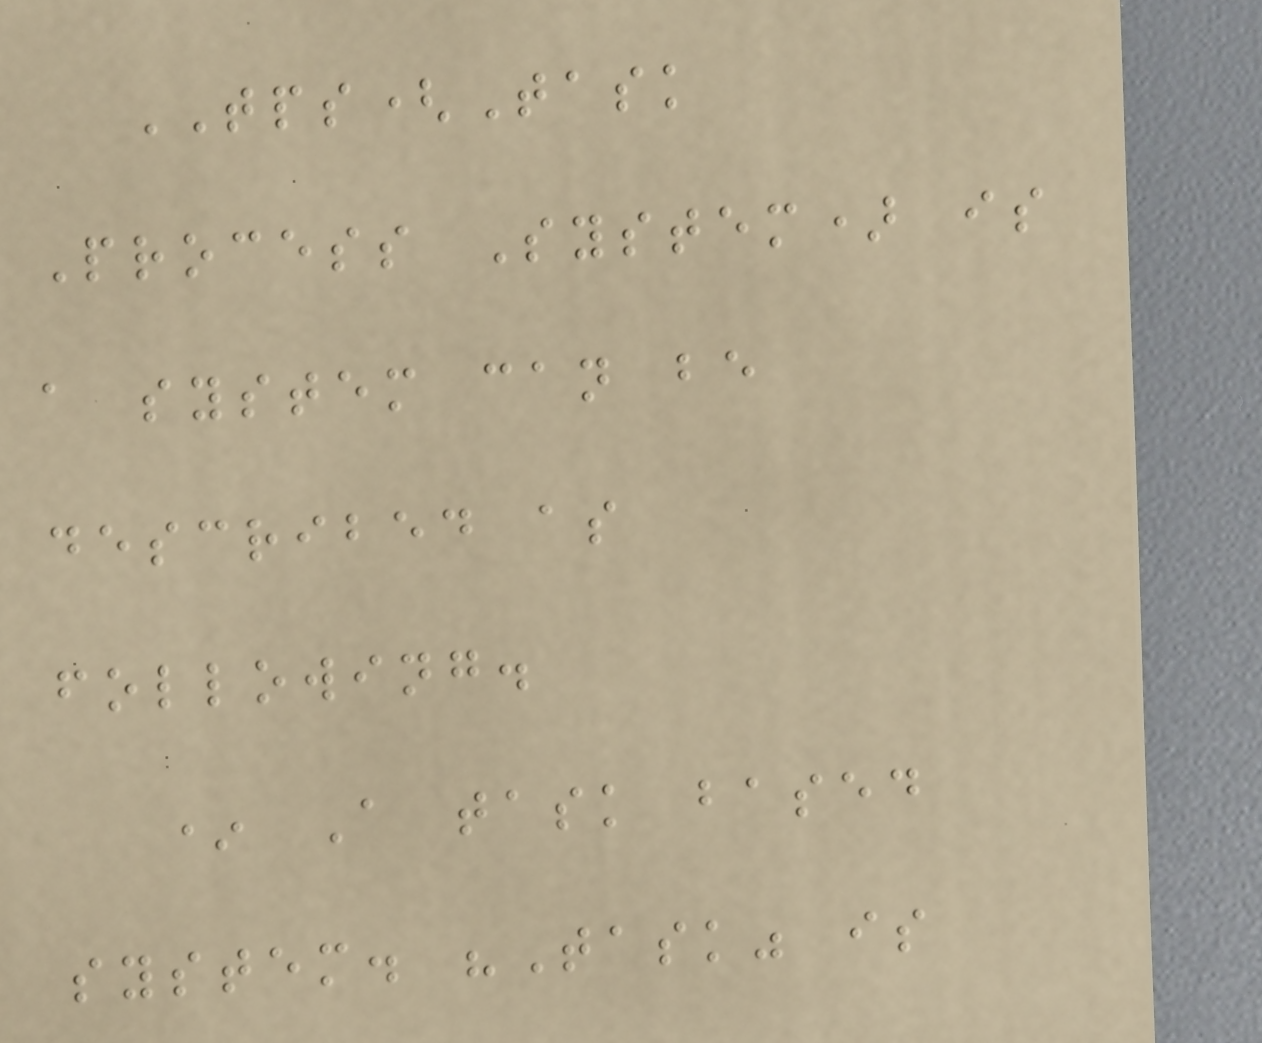TPS(Task
Process System) is
a system can be
described as
following.
* A task based
system. "Task" is
